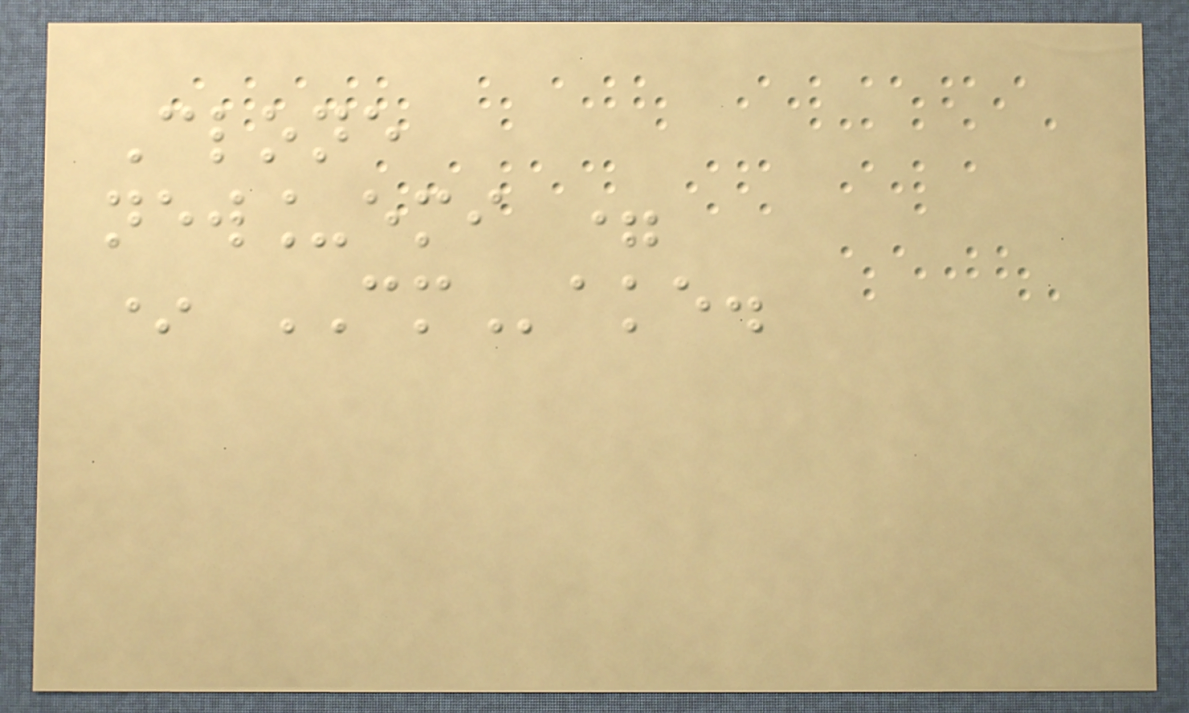Clone
new_emi =
* CMake.
